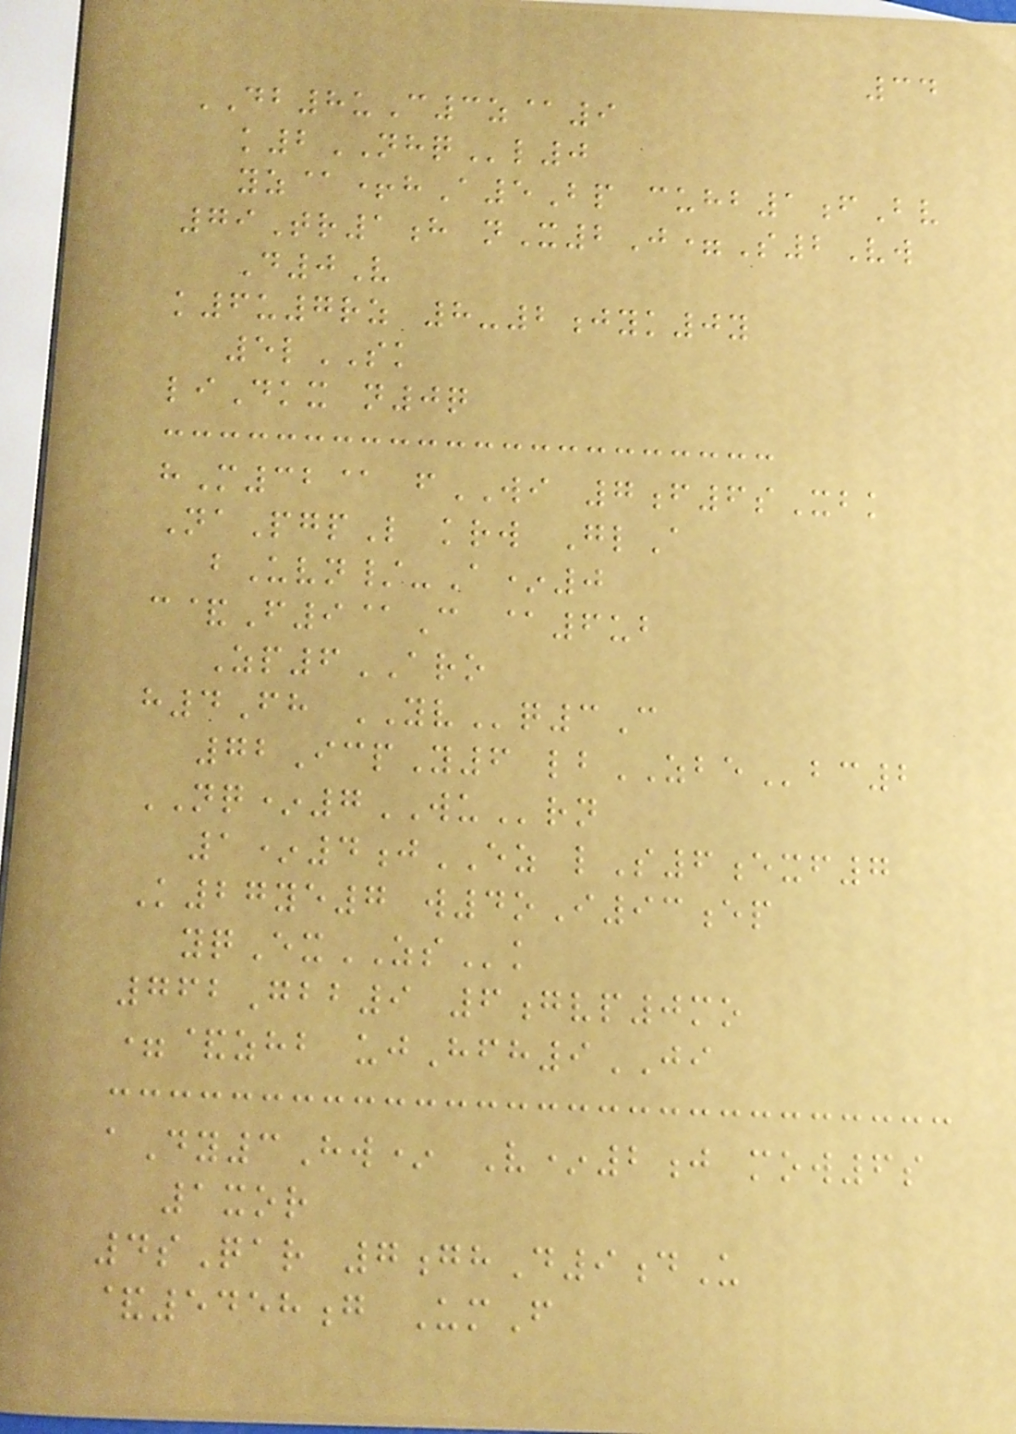34
DB8uC3z@9
k2NHQl0
yz@+hA5Bp cuhb1fBv
79Tr1h nX2J=S2Vw
D0V
k6u7rz 8-2jyk0y
5lSK
liDkx n0q
hM32@ fWI 7f6sXbk
NaPgpL krw GlA
bUvn/-A*0
c&F9@C @6ub
Zp6ARO
h4Fh YVq3C
72IcpY6 lbZBEbc2
NQ*7WUrn
1*4jEZ lS6exf7
K27ye7 w4oI93ep
yqExZSk
762Gbb9 6gvp0mo
=&zhb ujHfh9JI
aDy3Hw* V*2j mow6s
1xor
4sQar 7ghD9dU
&5458g UmF
